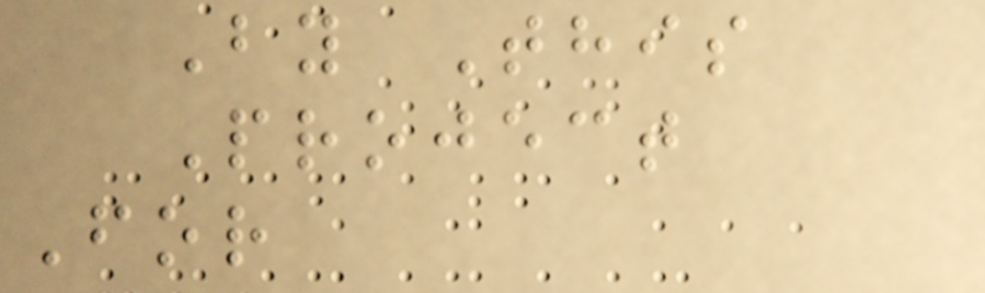By This
Project
For
